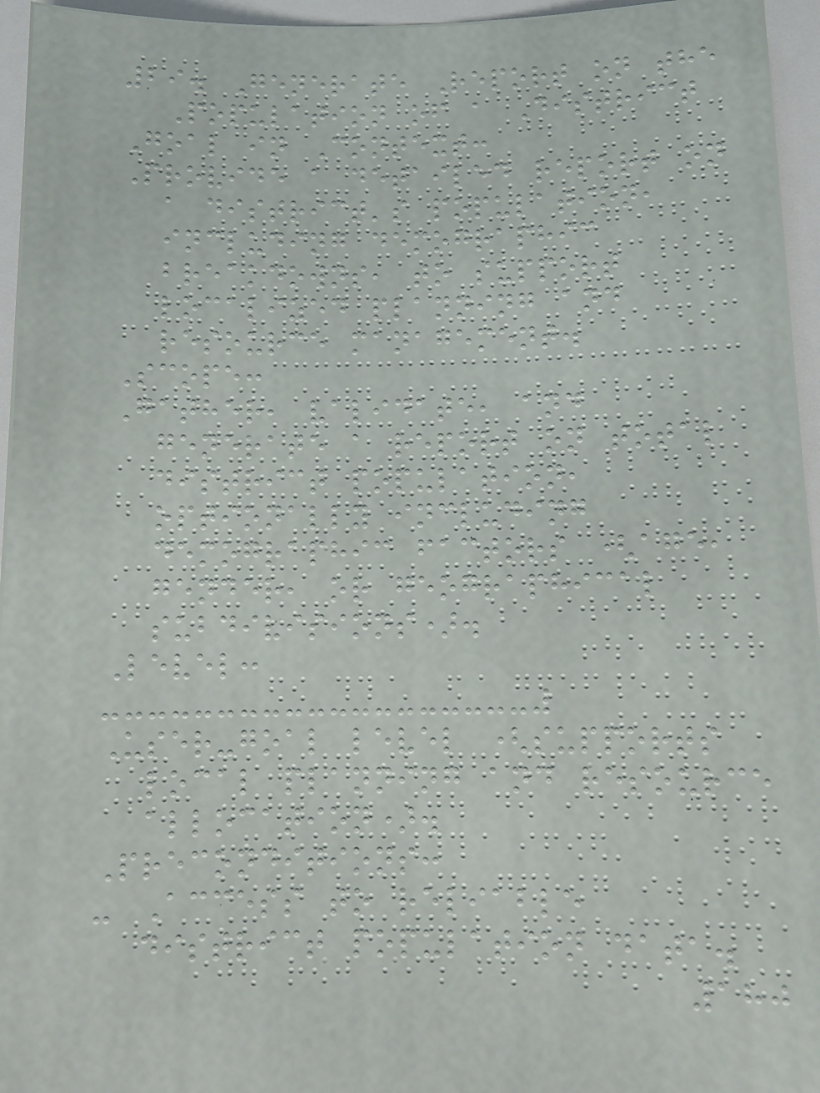29. Generate Report on the
Population of a District
Goal in Context:
Provide a detailed report on
a district's population,
including demographic
breakdowns, to support
localized planning and
resource management.
Scope:
Gather, validate, and
generate a report on total
district population,
optionally including
demographic factors (age,
gender, or geographical
subdivisions).
Level:
User-goal level (supports
local planning and resource
allocation).
Preconditions:
- Access to reliable
district population data.
180
